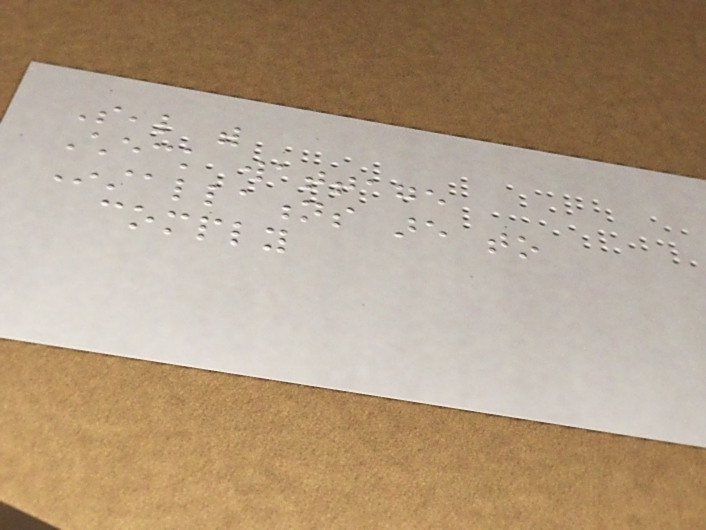Seal with
Check wattage
Installations are to
comply
